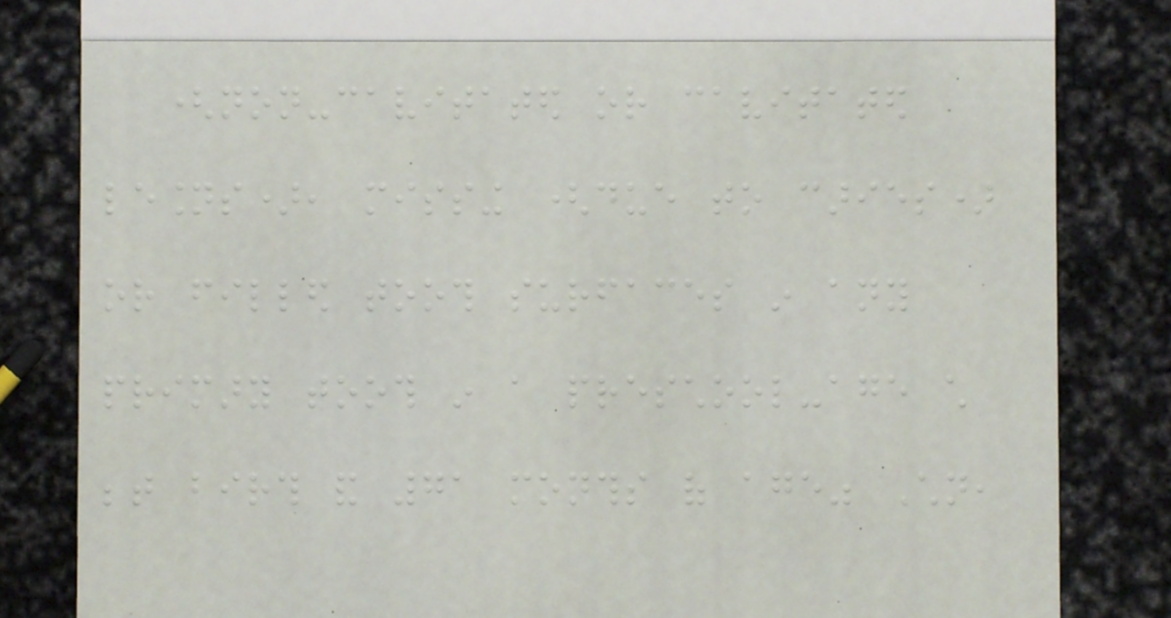(non-cavitated or cavitated
lesions), missing (due to caries)
or filled tooth surfaces in any
primary tooth in a preschool-age child
between birth and 71 months of age" Children,
